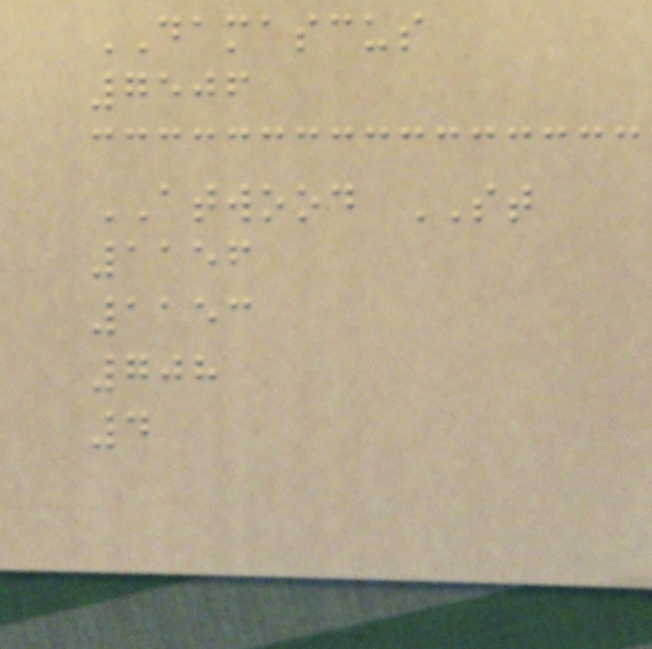DAMASCUS
7506
ATWOOD ST
1156
1153
708
4
